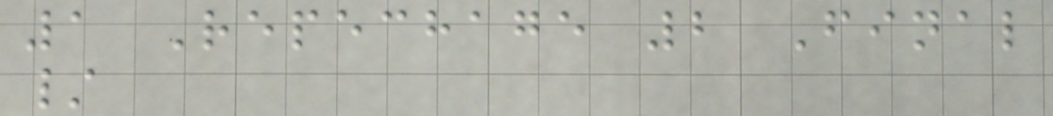1 Repechage 2 Final
/
